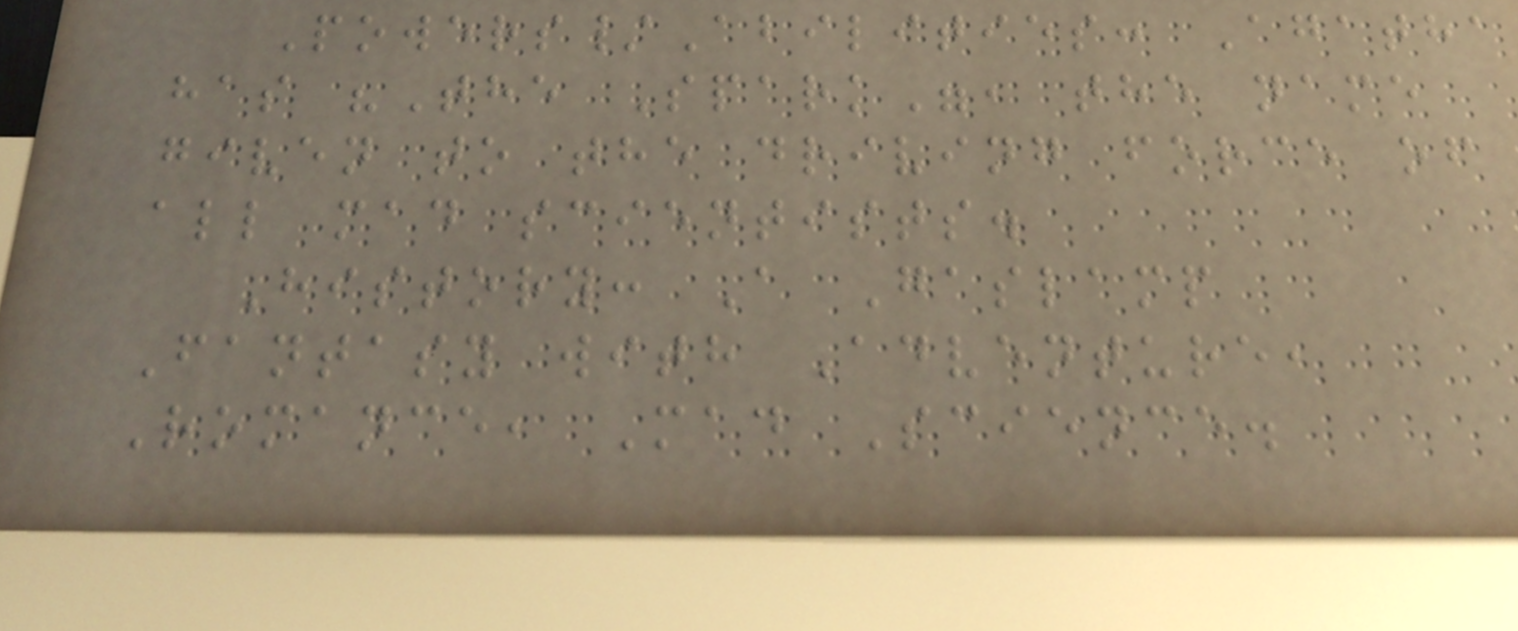Powers/Abilities: Agatha
has "The Spark", the name
given to the driving force of
all mad scientists.
History: A Gaslamp
Fantasy with Adventure,
Romance, Mad Science.
